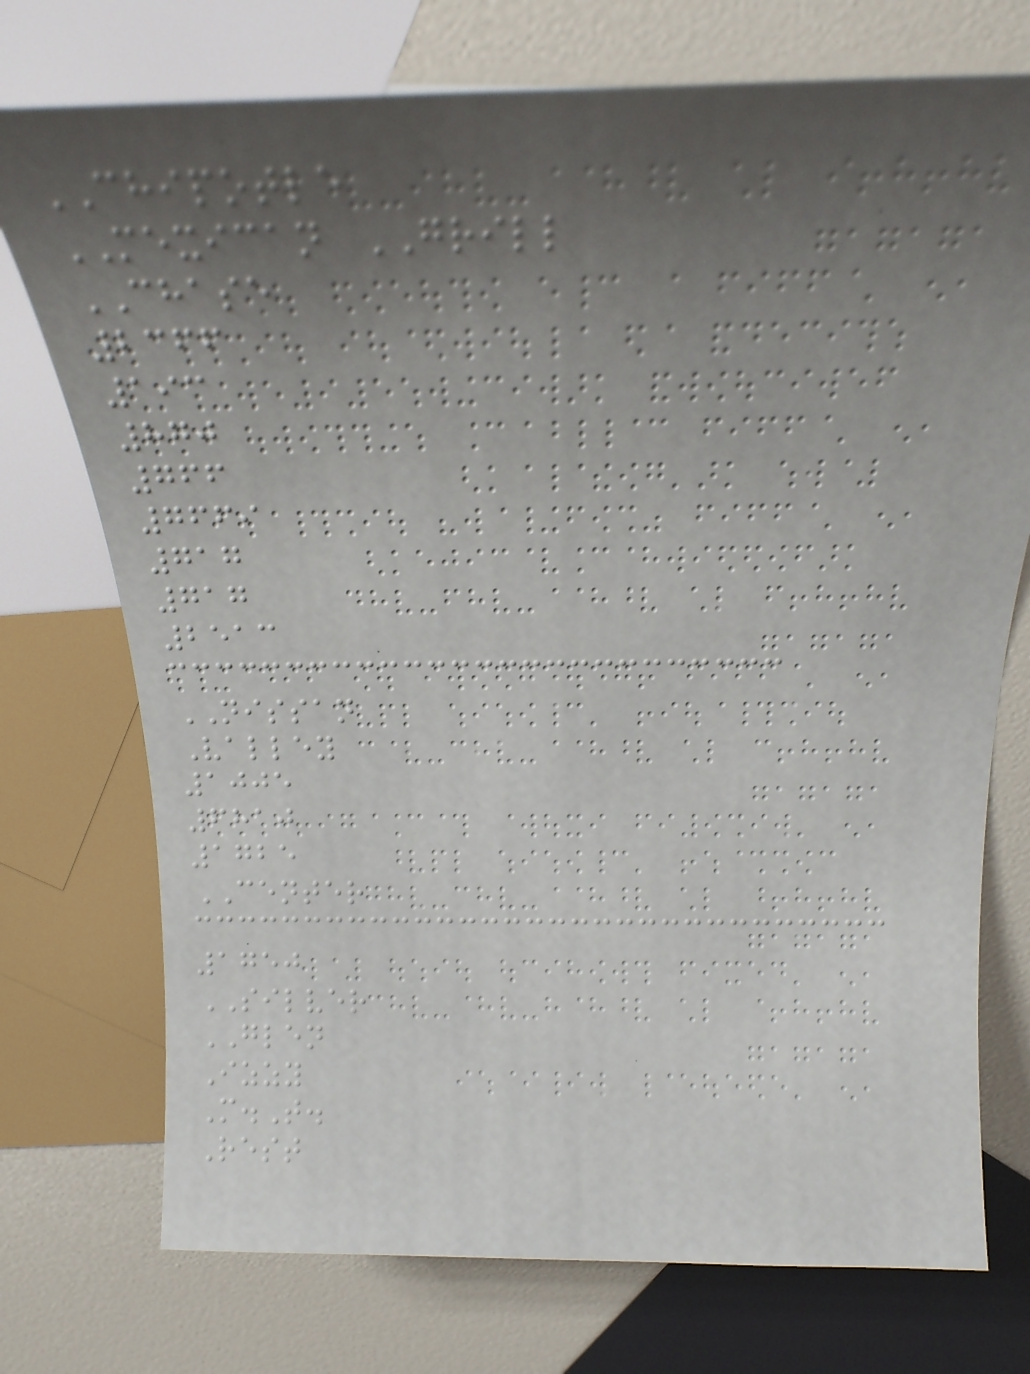CHIPOTLE
MEXICAN GRILL
CHASE
2366
193
870
766
7669
717
717
2513
NISSAN
Valley
1005
6810
1725
CENTER
1750
SILVER
GLEN
Izzy
M.T.
Rest
